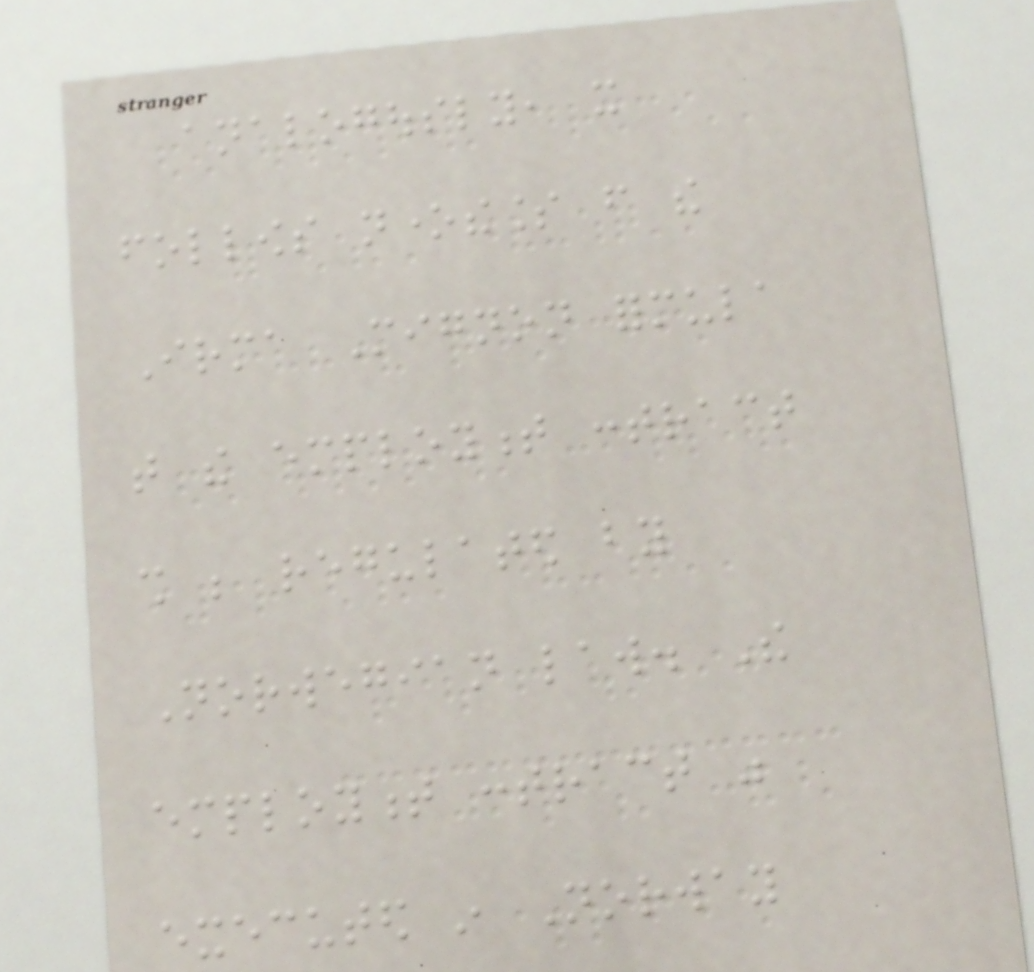analogously, it
follows nonetheless from the
Irma Mignon formula
that the employment contract
shall be regulated by
Norwegian law. The
employment contract was
executed in Norway
